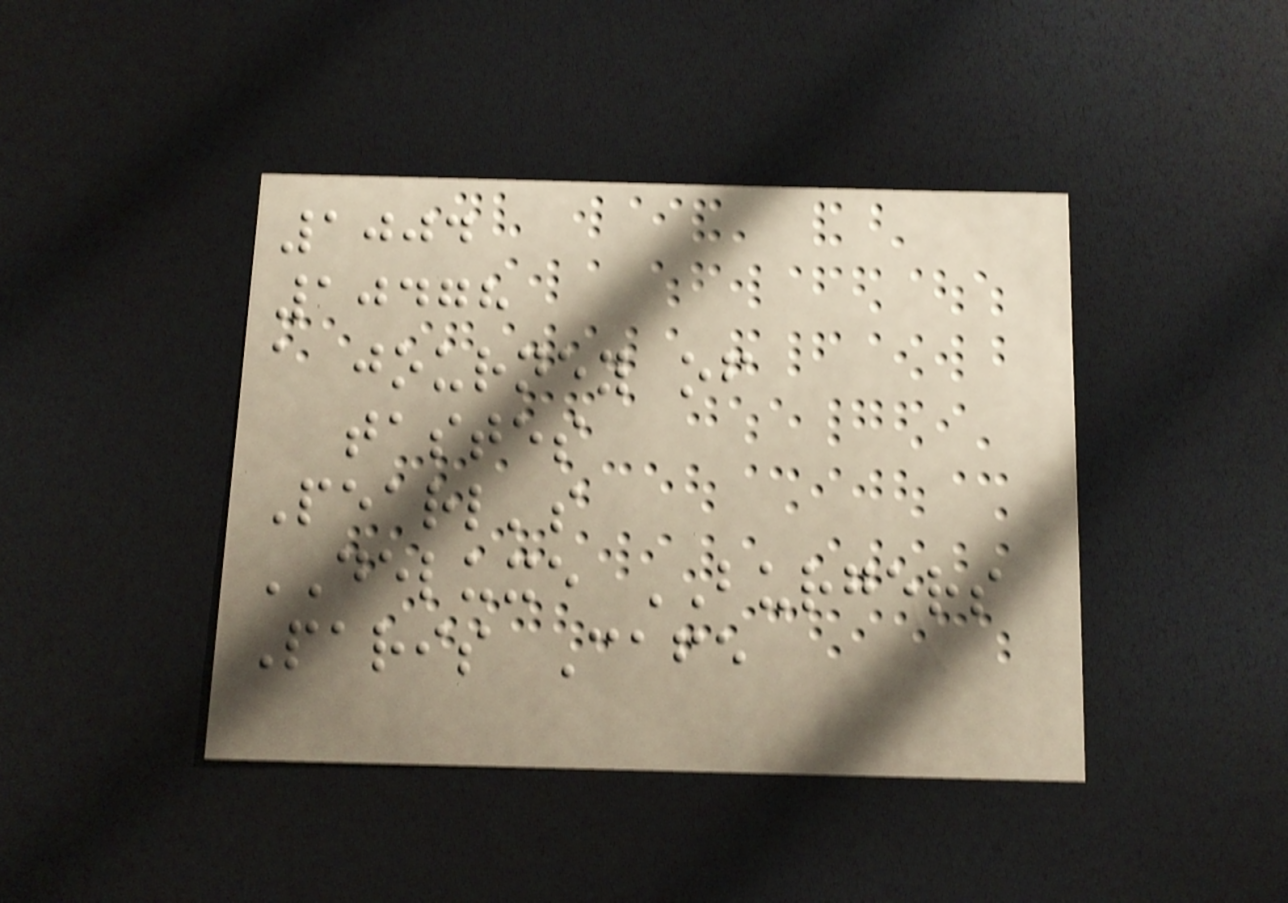1004
10478
a journey of
tastes
Pearl's
DELUXE BURGERS
Paris Cafe
